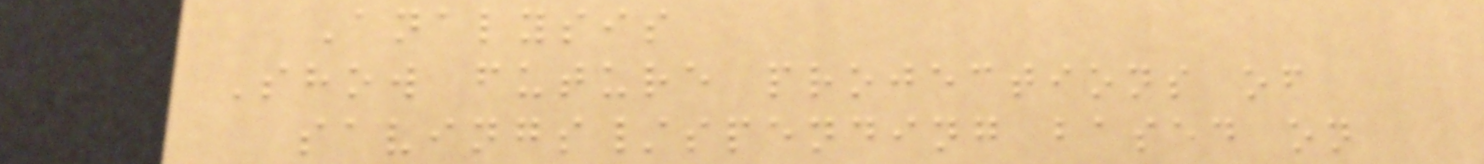Analysis
Show future projections of
savings/spending based on
